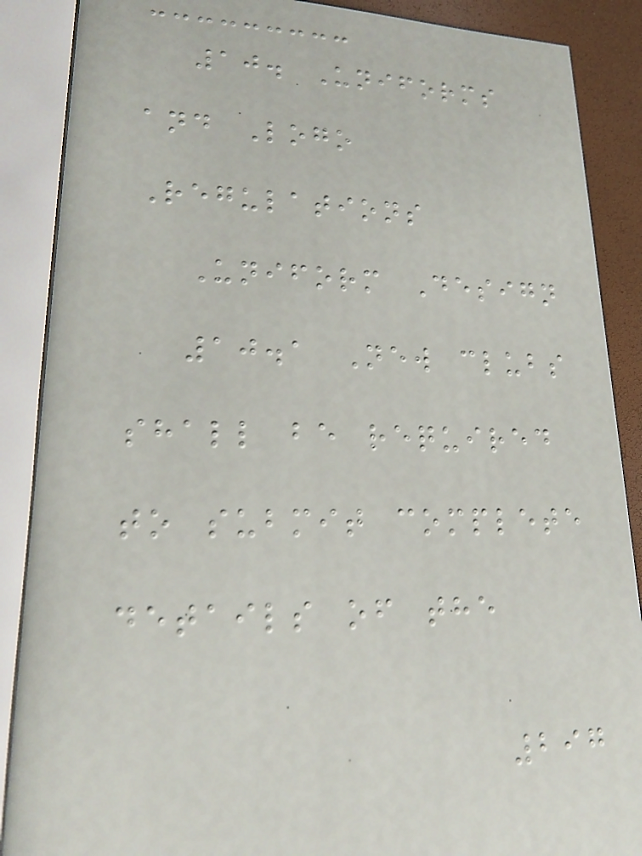10. Uniforms
and Logo
Regulations
Uniform Design
10.1 New clubs
shall be required
to submit complete
details of the
297
